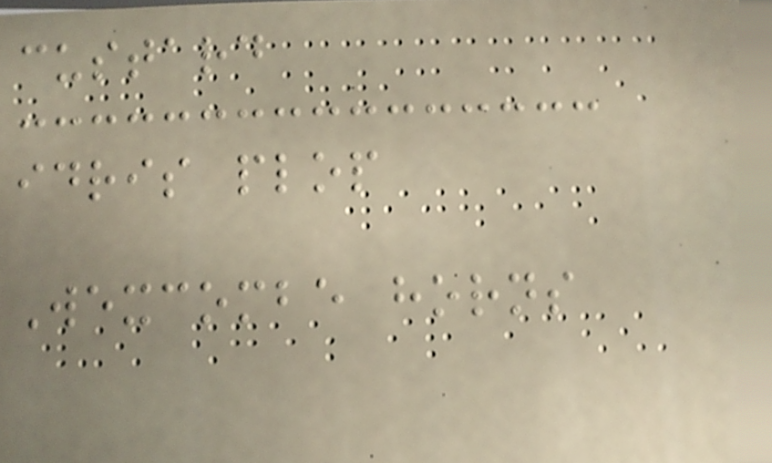custard
idris plop
Wexcombe horns
